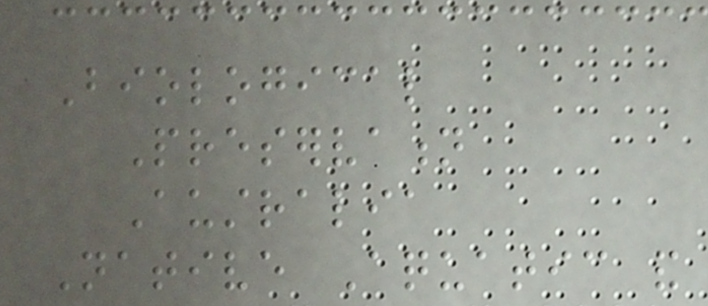Biological
Preservation
Australia
Native Aquatic and
